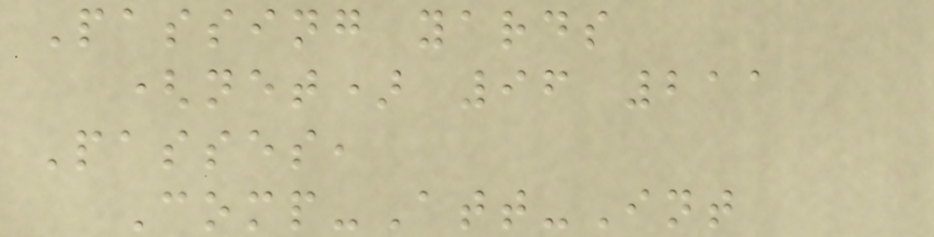Passing yards
(net) 96 211
Passes,
Comp-Att-Int
